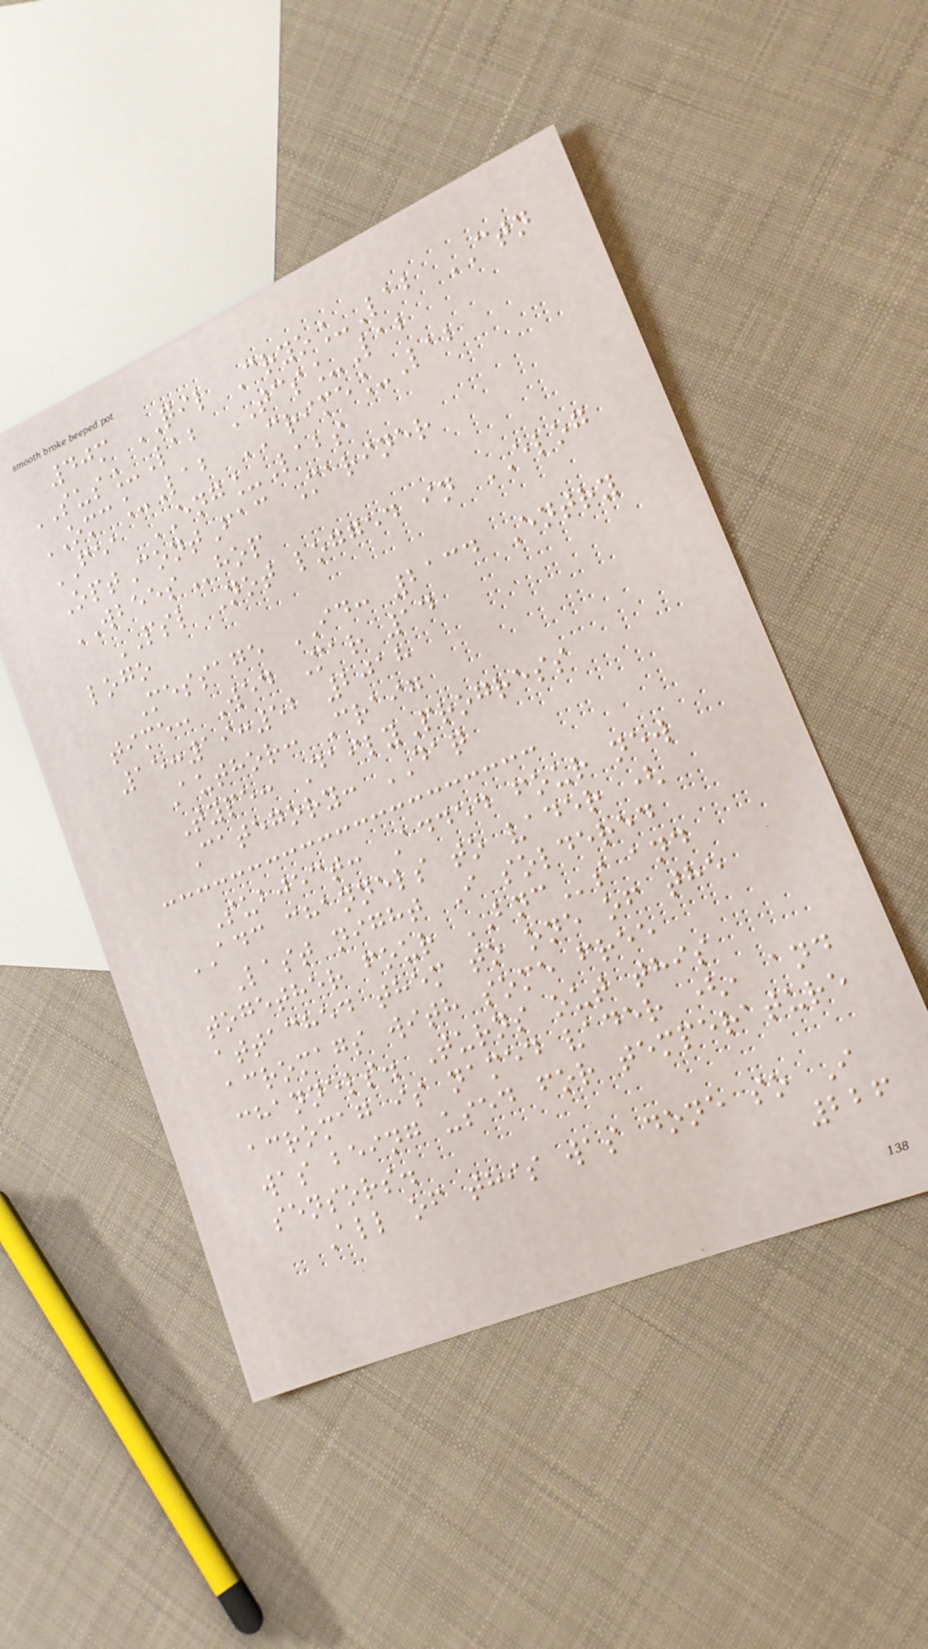40m QIL Cryo_Lab CTN
SUS_Lab TCS_Lab
OMC_Lab CRIME_Lab
FEA ENG_Labs
OptContFac Mariner
WBEEShop
PSL Not logged in ELOG
logo
Message ID: 2134 Entry
time: Wed Mar 14
15:19:52 2018
Author: Craig
Type: DailyProgress
Category: DAQ
Subject: Added four new
ADC channels to vader (
Last night I soldered
together four BNCs and
attached them to one of the
acromags with some free
channels. Turns out this
acromag is named vader (, and
was being used for temperature
sensors.
All of this was done so I
226
